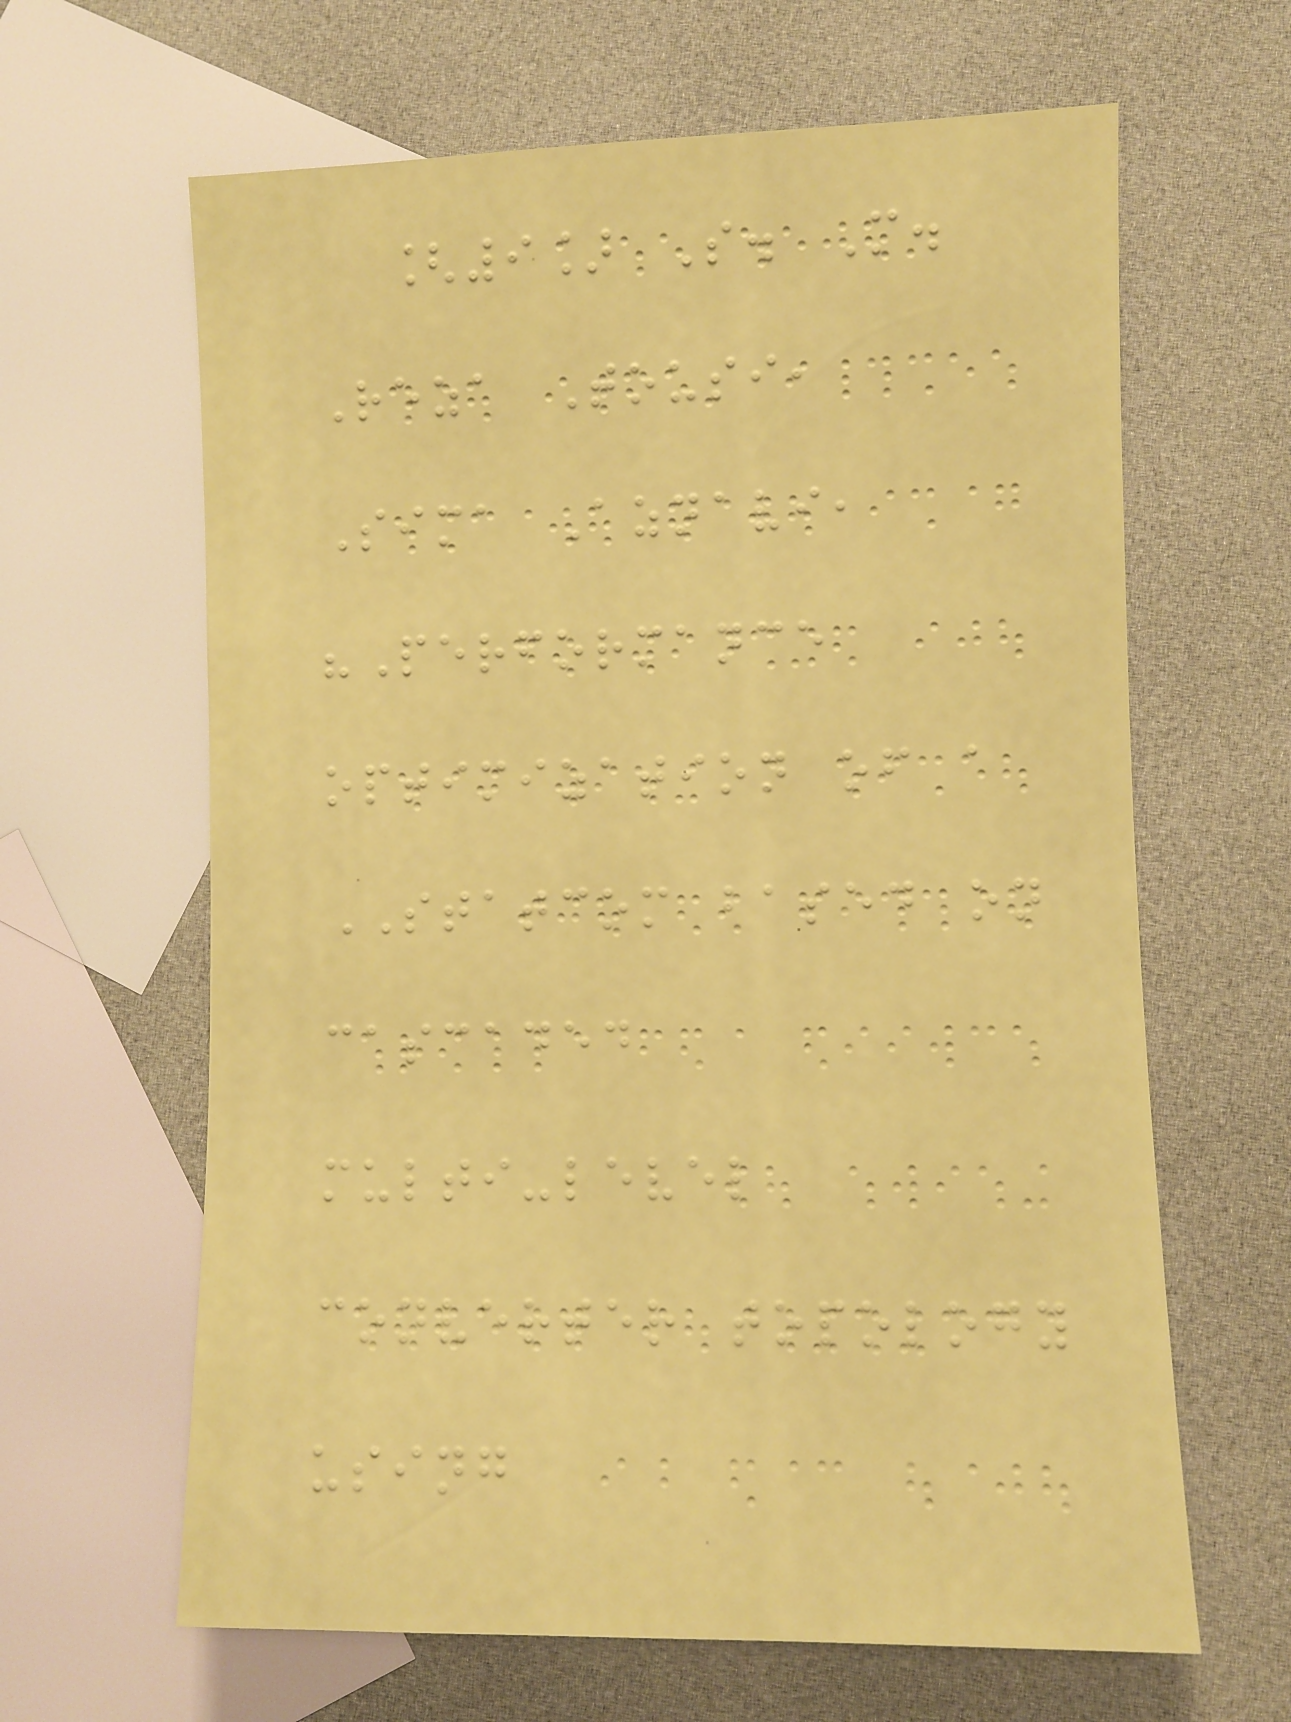[9] S. M.
Reza Tousi,
Sima Aznavi,
"Performance
optimization of a
STATCOM based on
cascaded
multi-level
converter topology
using
